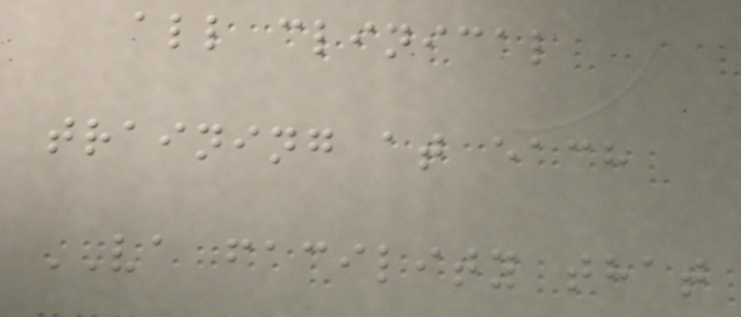all clinical
training at each
VA facility that
